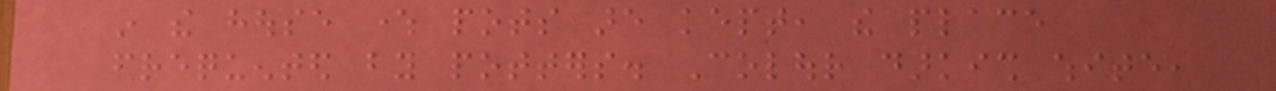in the house where pots are kept, the place
frequented by potters. Colour darkish white,
